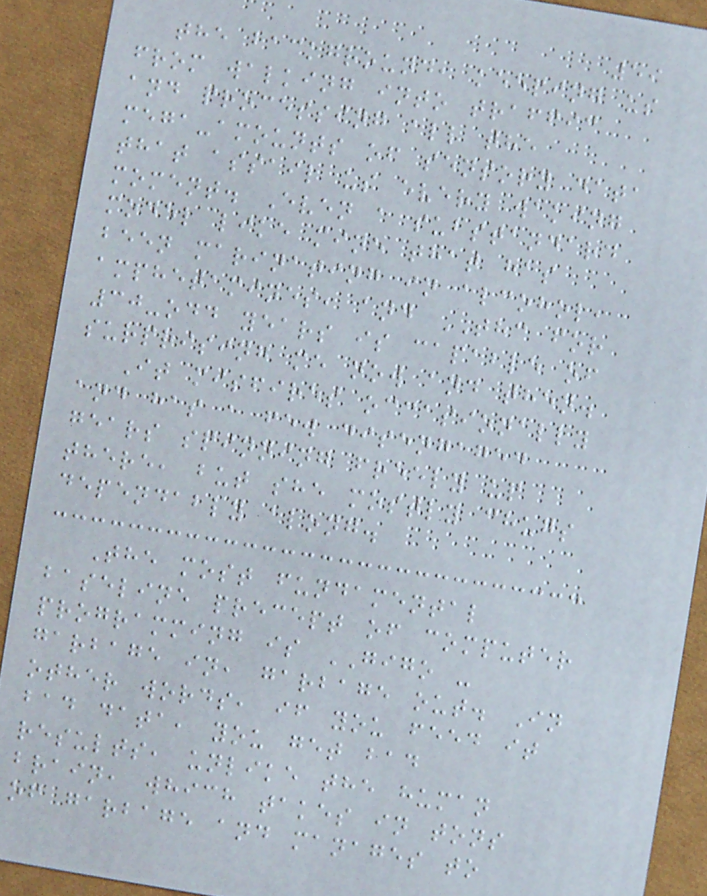59
the background, keeping us
from walking into traffic
and processing all the
mega-amounts of sensory data
that assail us every waking
moment. Even a substandard
model like mine that has
been marinating in alcohol,
amphetamines, and THC for
30-odd years is capable of
surprising me now and then.
It misfires occasionally
and has a few disengaged
gears spinning freely up
there, but she mostly chugs
dependably along.
The most fundamental
baseline precept of computer
programming is GIGO -
garbage in, garbage out. In
other words, if you feed it
bad data, you get bad
results, unlike the human
brain, which takes in tons
of garbage and manages to
